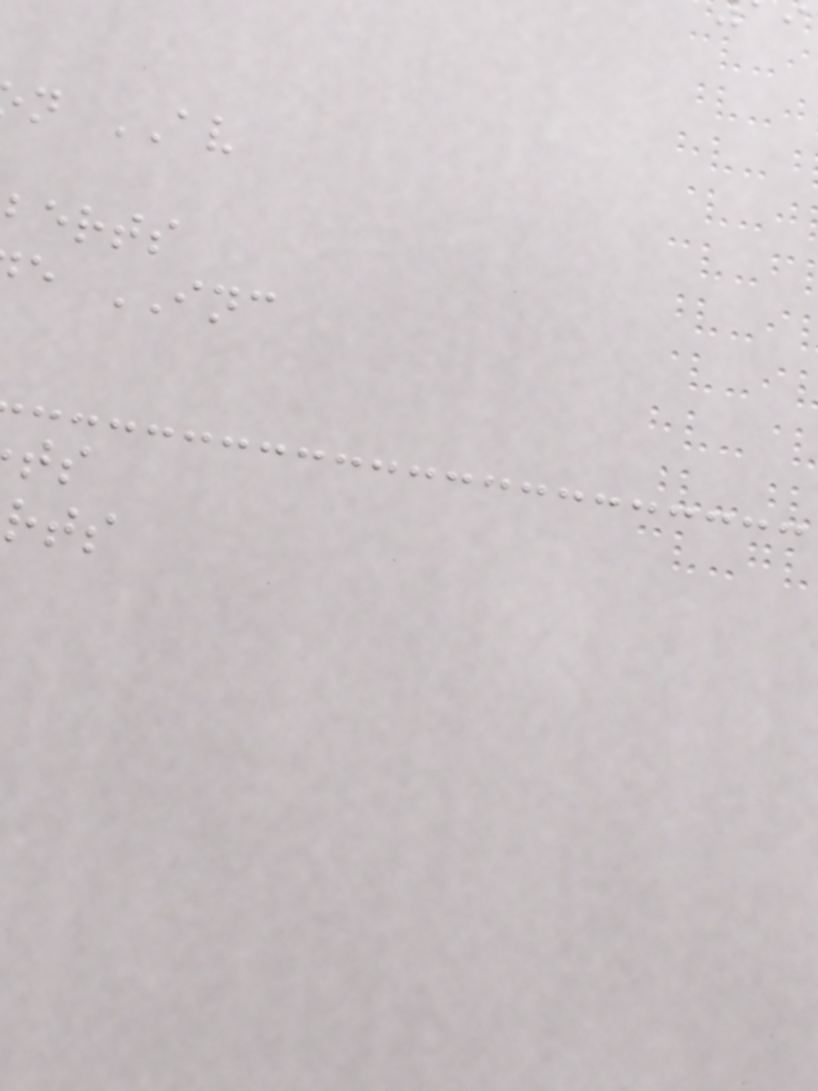n AV
berts
e INC
